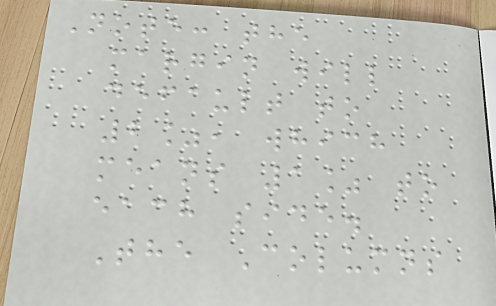Note: the
margin will
default to
2%, which
means 1% to
each side.
The Columns
